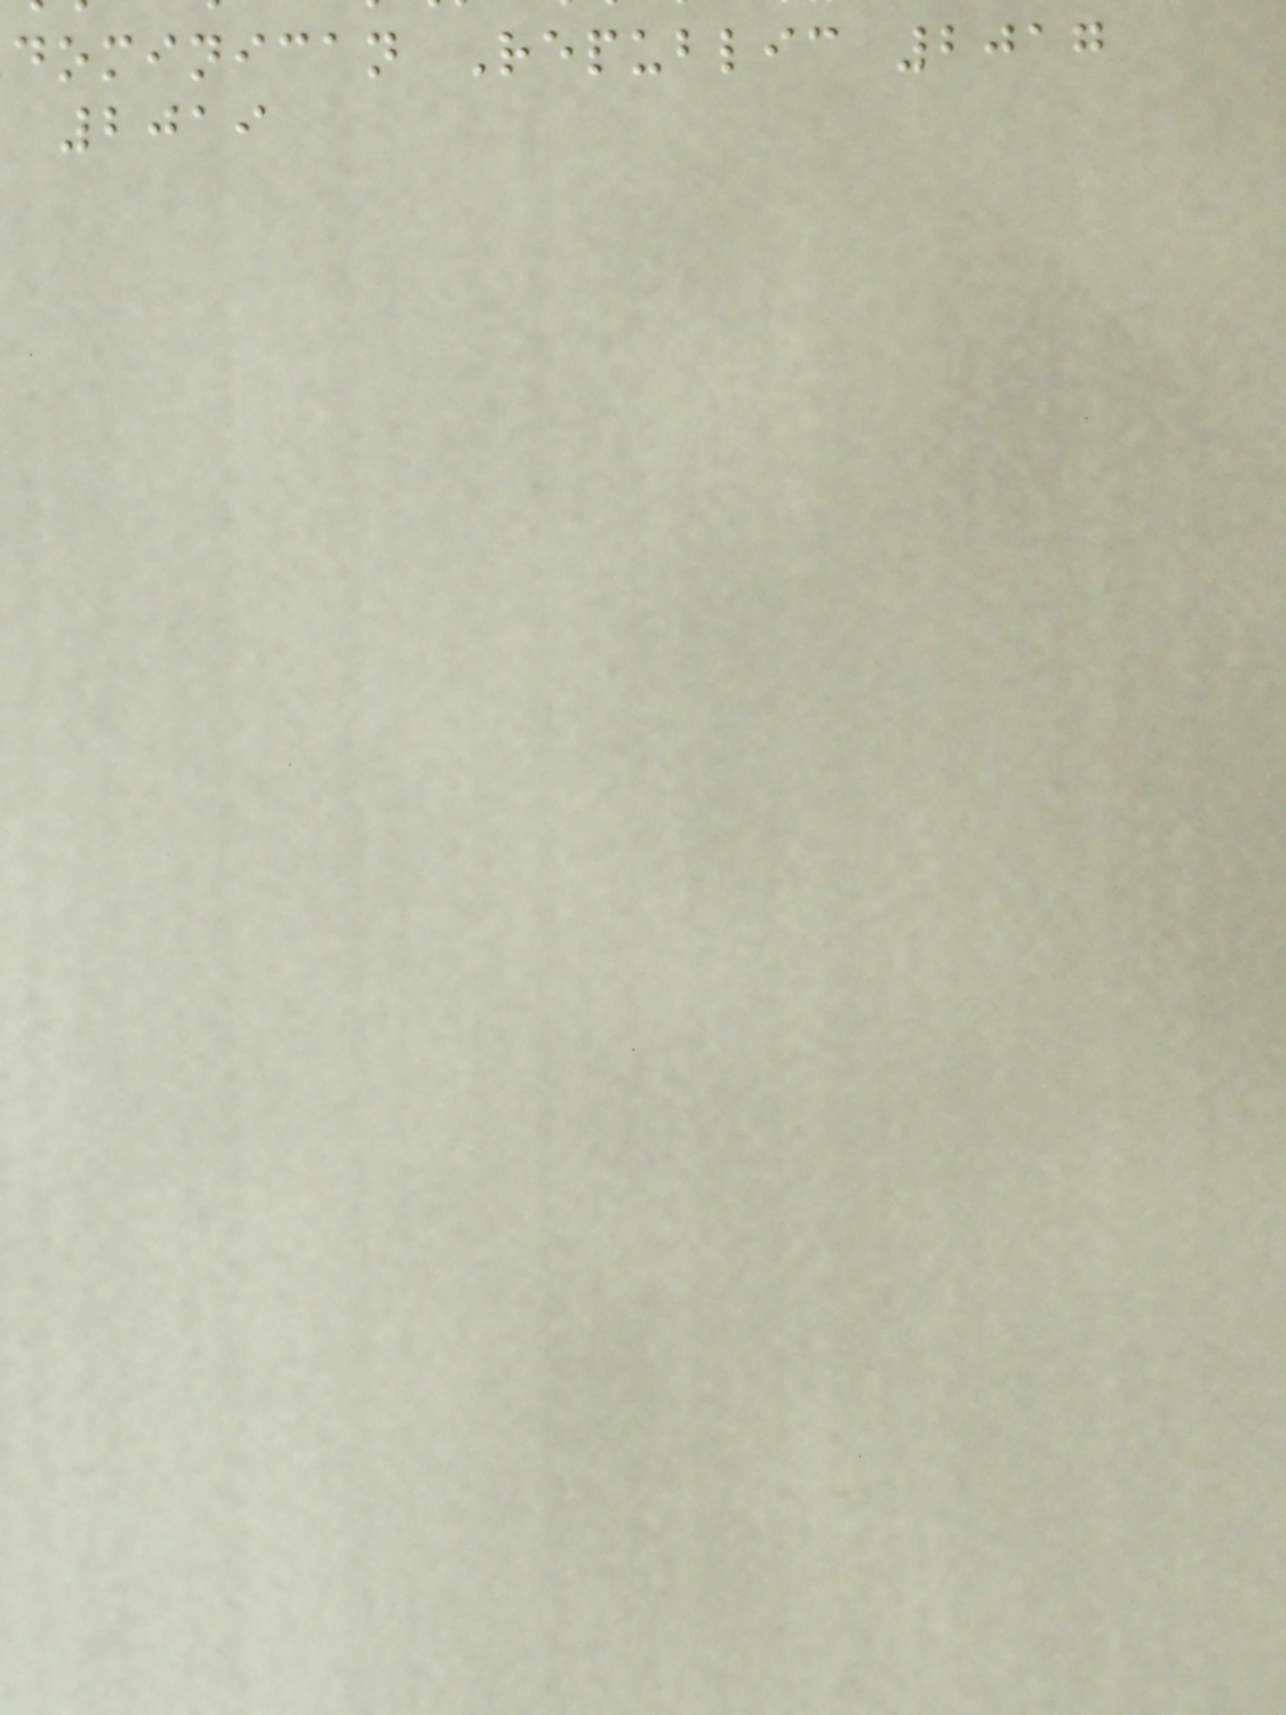dominican Republic 2017
2019
